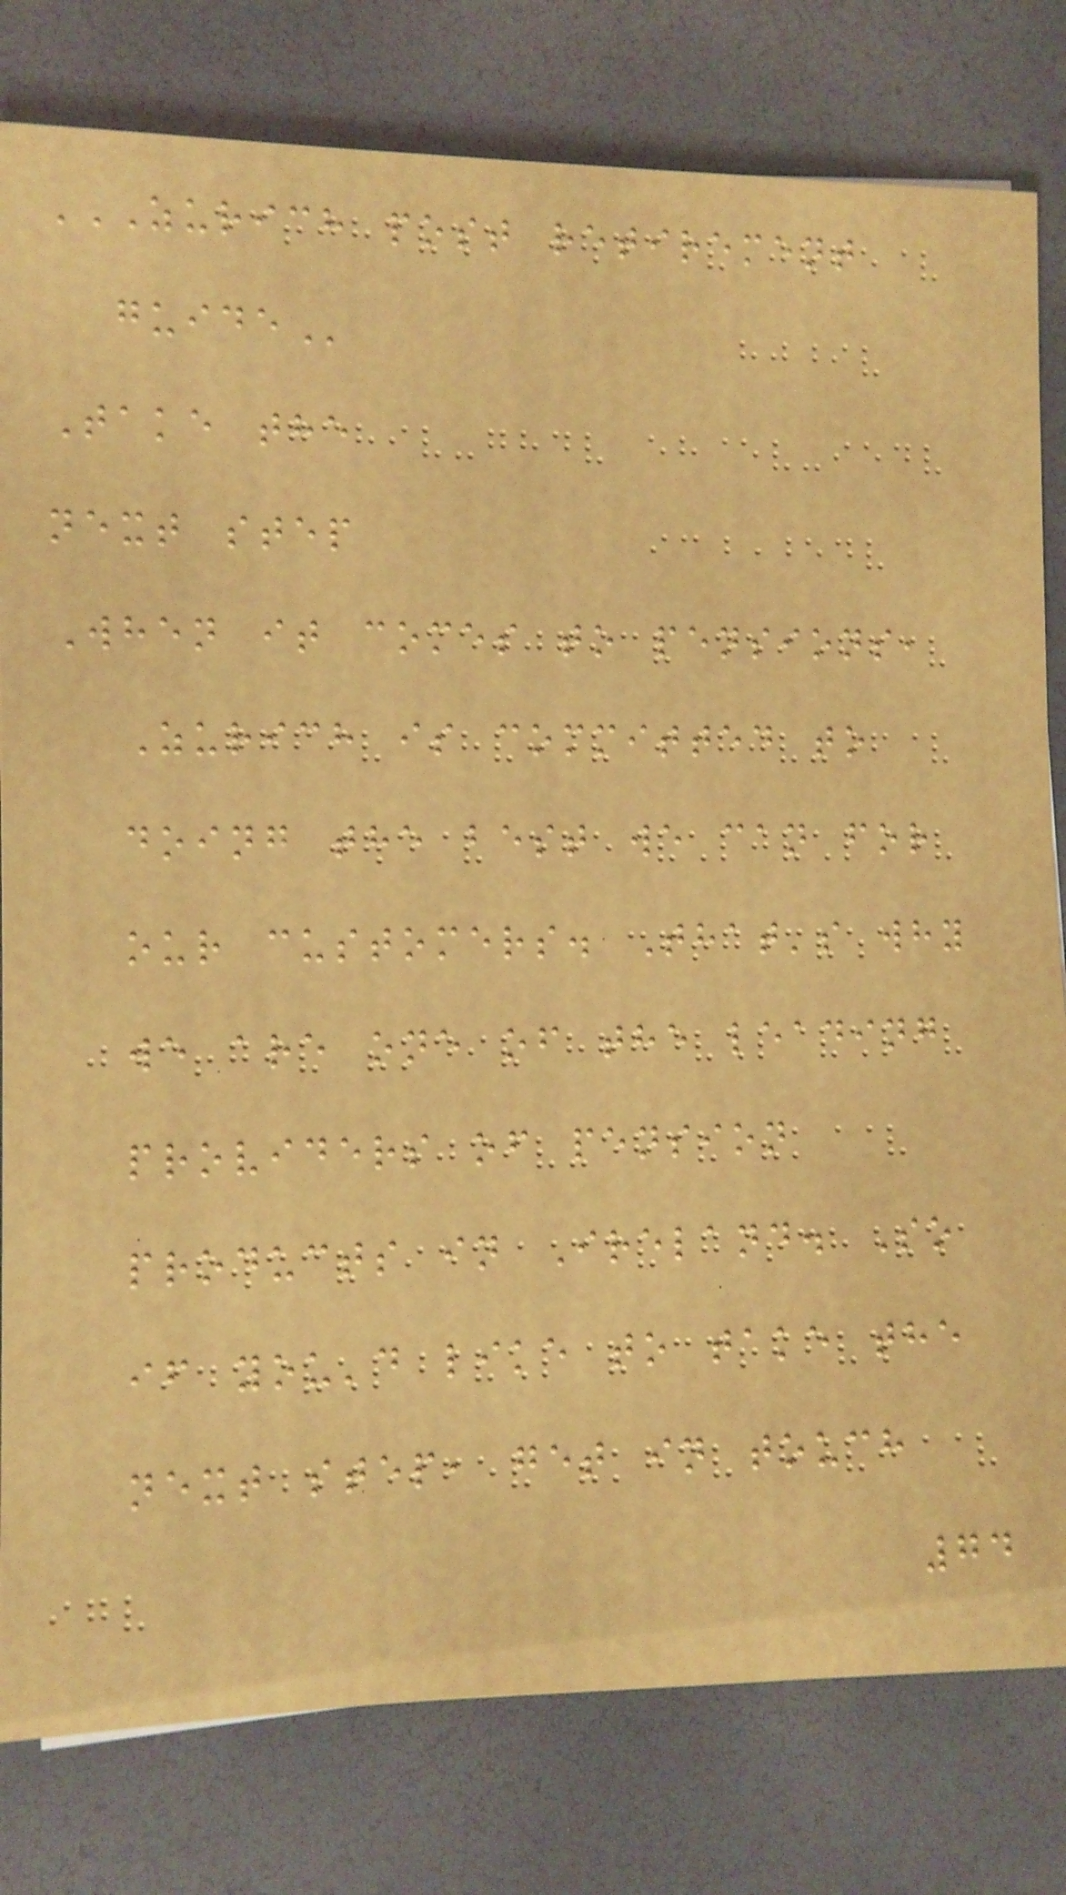ZURICH POST RETIREMENT
GUIDE
Take the
next step
When it comes to pensions,
Zurich is committed to
doing the best we can for
our customers. That's why
we are one of the leading
providers of pension
products in Ireland. So
if you'd like to take the
next step, get in touch
74
